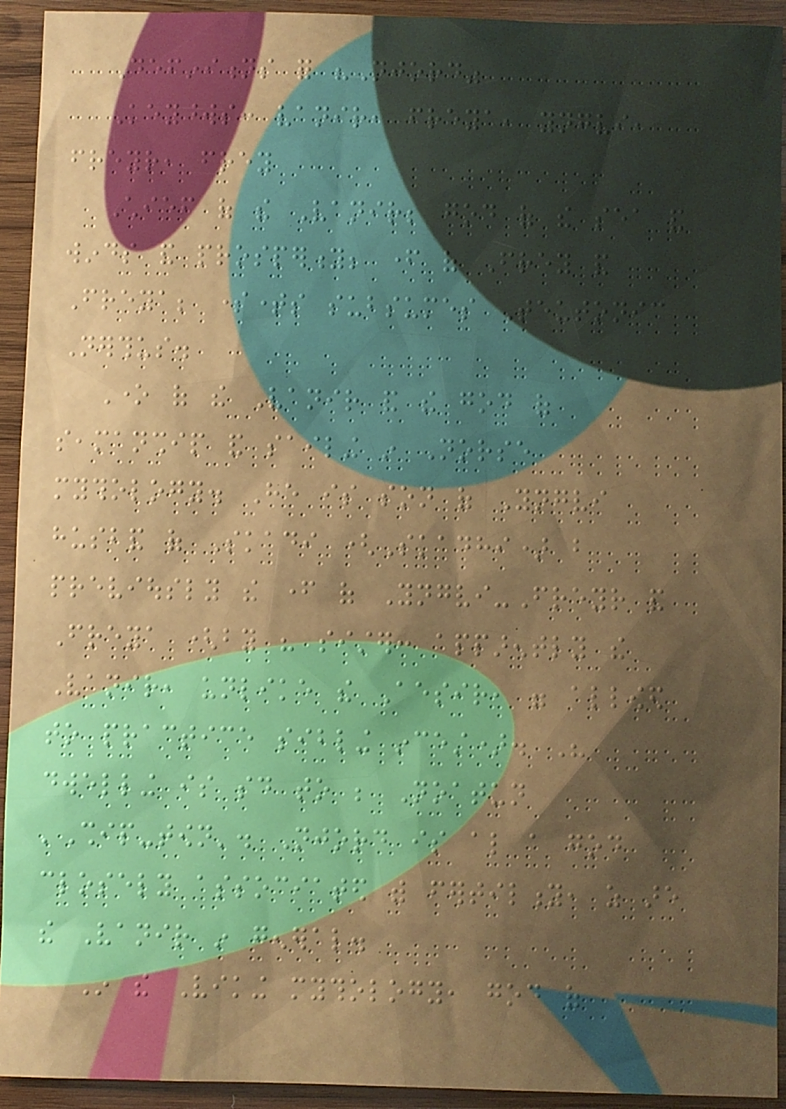Definitions for "Njord"
Keywords: vanir, freya, yngvi,
freyr, frey
Chief of the Vanir; god of the sea and
winds and prosperity; father of Frey and
Freya; sometimes subsumes Teutonic
Nerthus.
One of the Vanir and the god of
seamanship and sailing in Norse
mythology. He is son of Yngvi
husband of Skadi (Skadhi) but
previously the father of Yngvi-Freyr and
Freya (by his sister: apparently the
Vanir, unlike the Aesir, were allowed
to practice sibling incest). His
dwelling is said to be Noatun
'Ship-town'. Njord is also a god
closely associated with fertility, as are
the Vanir in general.
In the Viking mythology, god of
